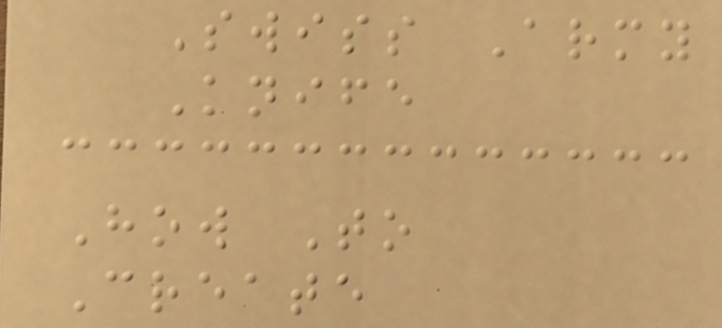Swiss Army
Knife
How To
Create
